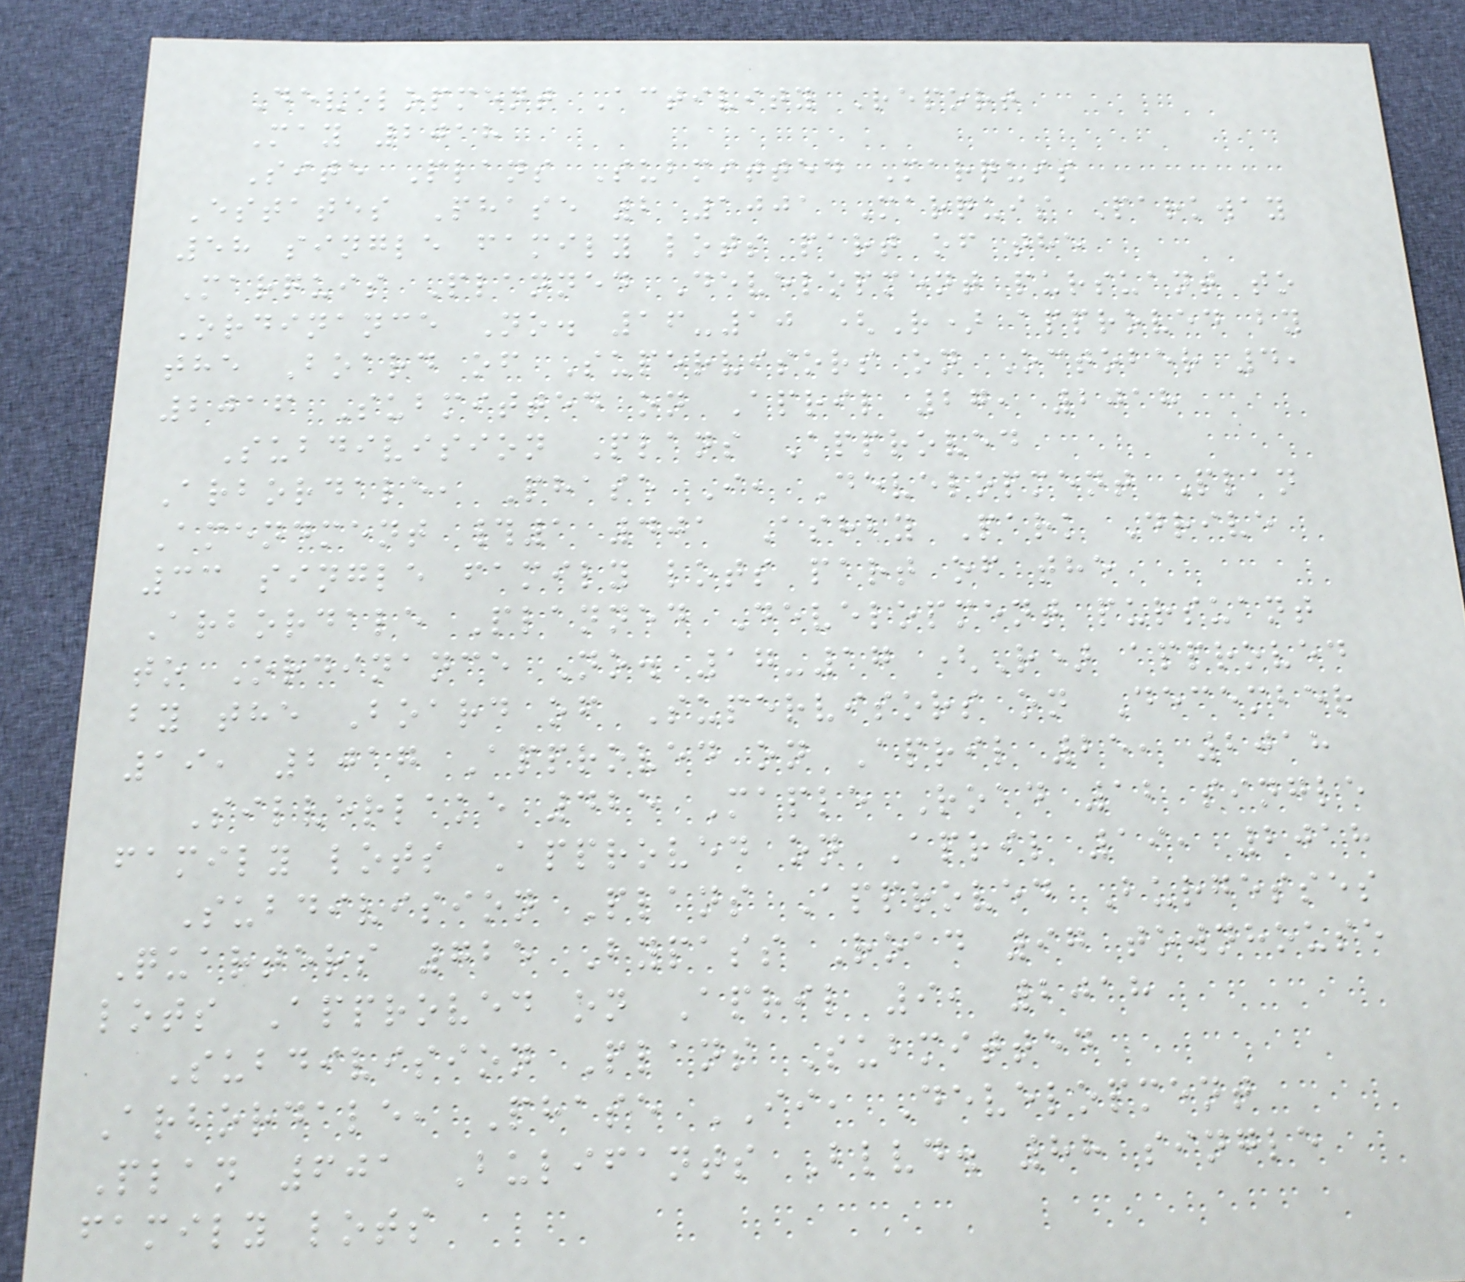Development Activity Report
May 2018
Site Plans Submitted Marquis
Estates Phase 2 1001 Marquis Parkway
58 single family lots part of the
Marquis Planned Development pursuant to
Ordinance No. 16-10 (R) approved by
the Board of Supervisors on October 4,
2016 Submitted on April 27, 2018
Subdivision Plans Approved
Arbordale, Phase I, Development Plan
Amendment #1 401 Ashby Park Drive
33 single family lots part of the
Arbordale Planned Development pursuant
to Ordinance No. 17-17 (R) approved
by the Board of Supervisors on December
19, 2017 Approved on April 25, 2018
Silverlake 425 Maple Road 12 single
family lots Approved on April 19, 2018
Subdivision Plans Approved Burgesses
Quarters 725 Bypass Road 97 townhouse
lots Approved on April 9, 2018
Subdivision Plans Submitted
Arbordale, Phase II, Development
Plan 601 Bulifants Blvd. 88 single
family lots
